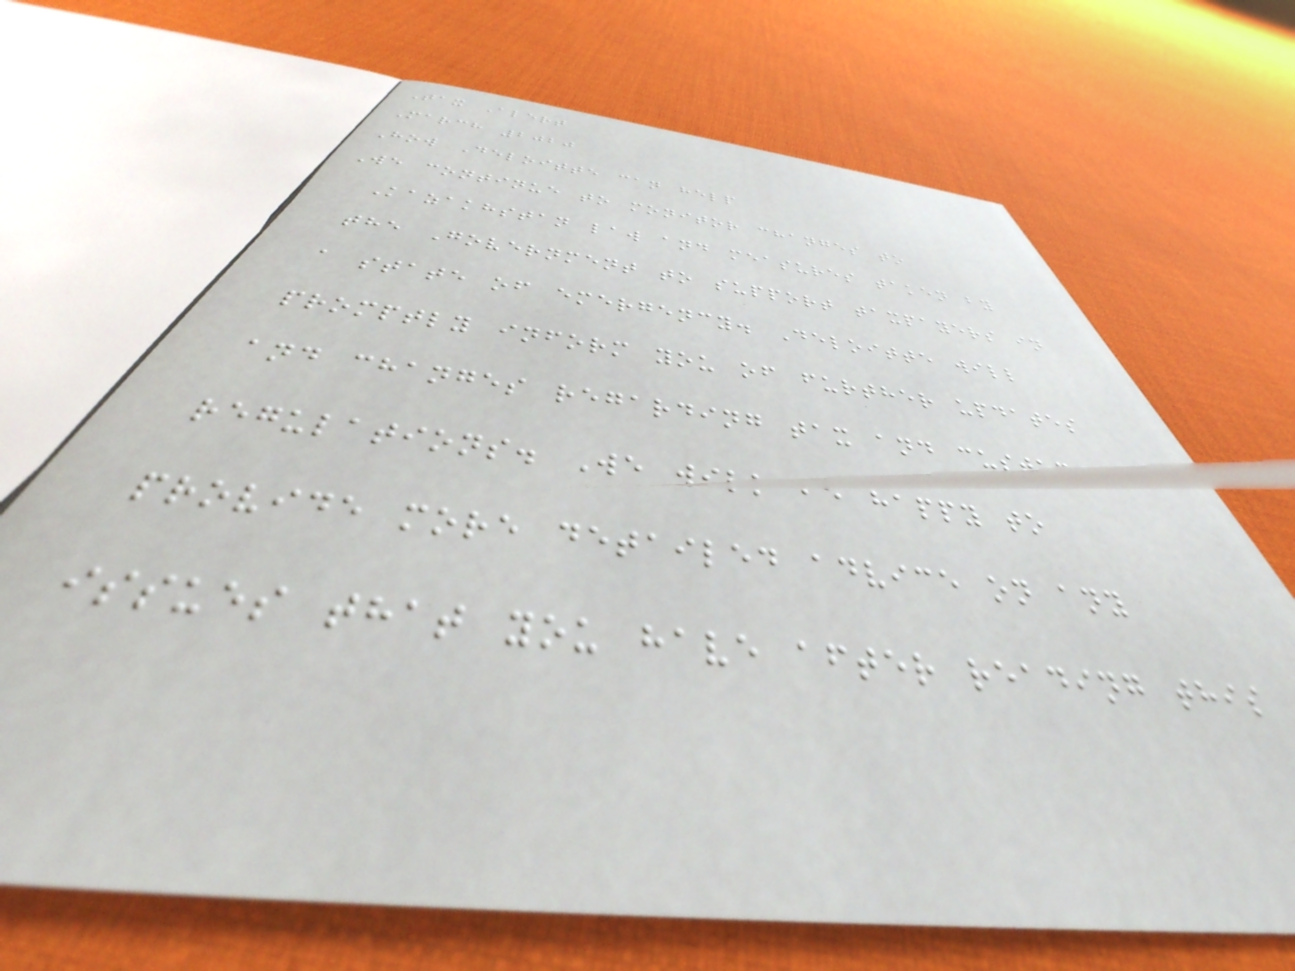Tax Alert
March 2020
How Deloitte can help
We continue to monitor changes to
Kazakhstan law and measures taken by
the Government to support taxpayers in
a state of emergency. Deloitte will
promptly inform you of further updates
and changes regarding tax and customs
regulations. We will be happy to
provide more detailed advice on any
issues that you have after reading this
